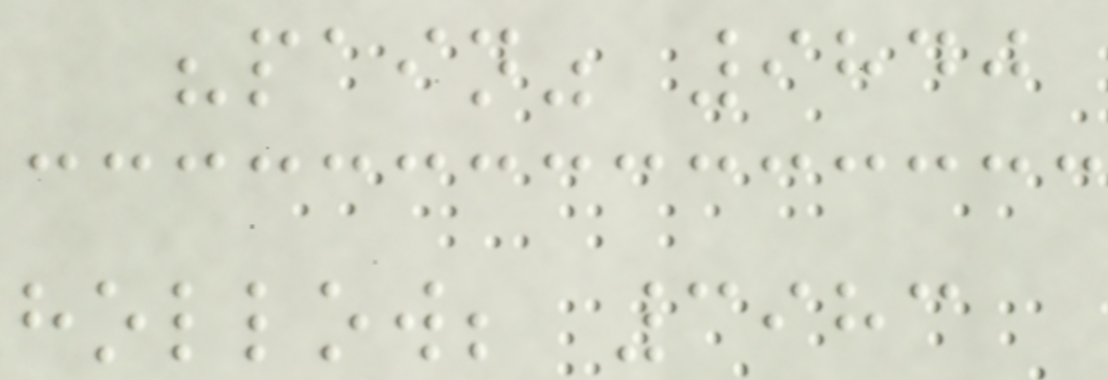"pain" 9840
hollow; 3983
